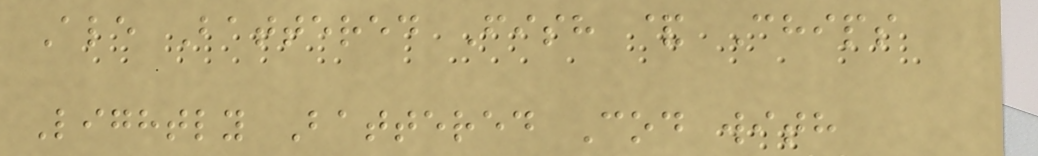Ale Battered Fish & Chips
Lightly Battered Cod with
